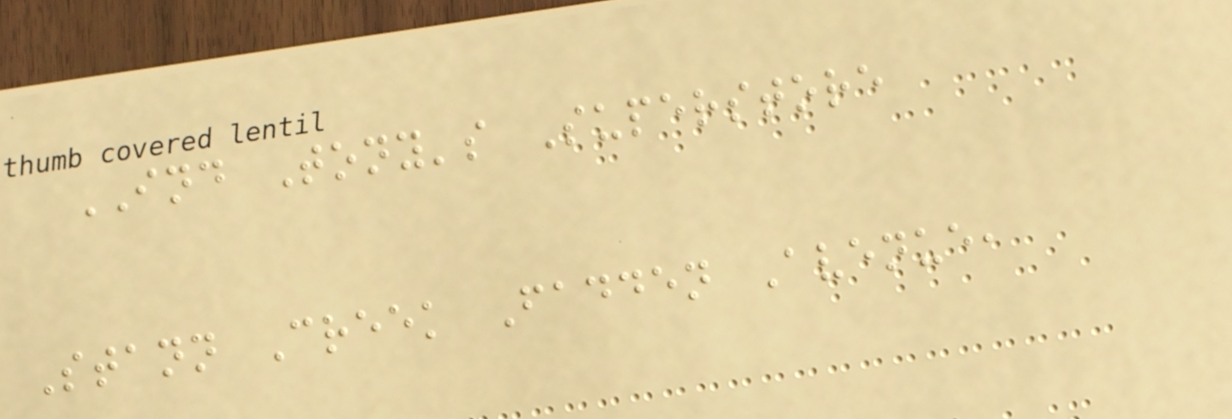IND Tony's Superstore
Stann Creek Fadden Avenue,
